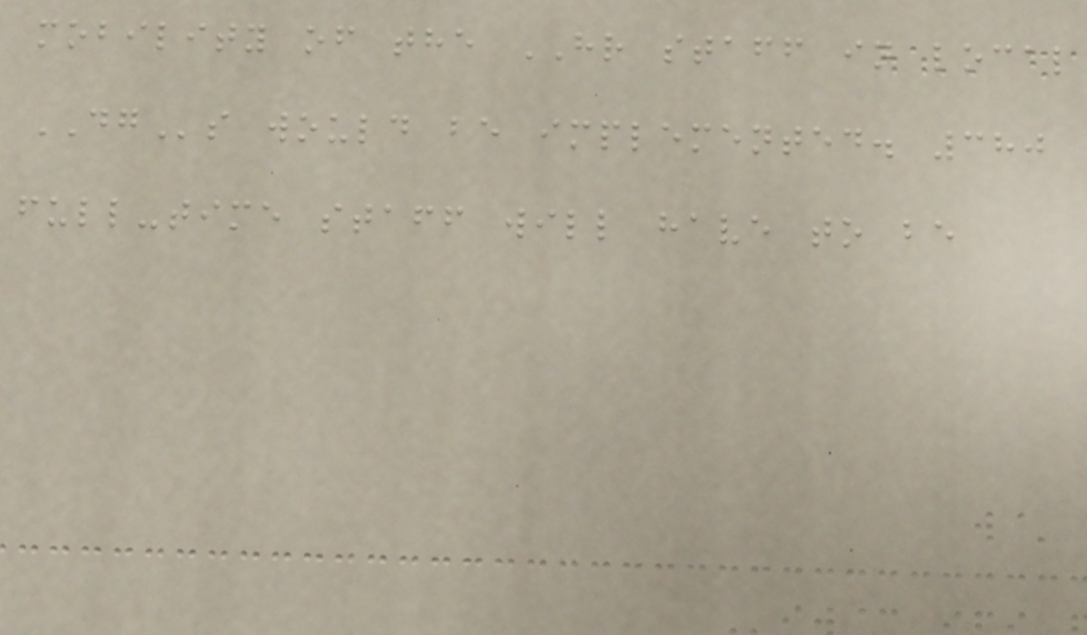mobility of the HR staff in local
DGs would be implemented. 380
full-time staff will have to be
